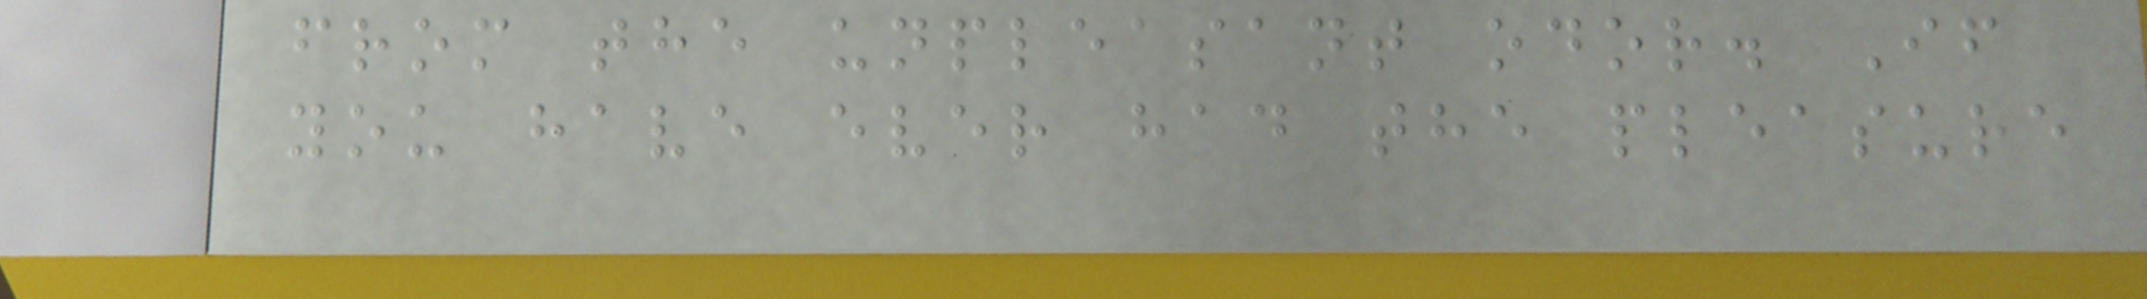from the unpleasant odor. If
you have ever had the pleasure
